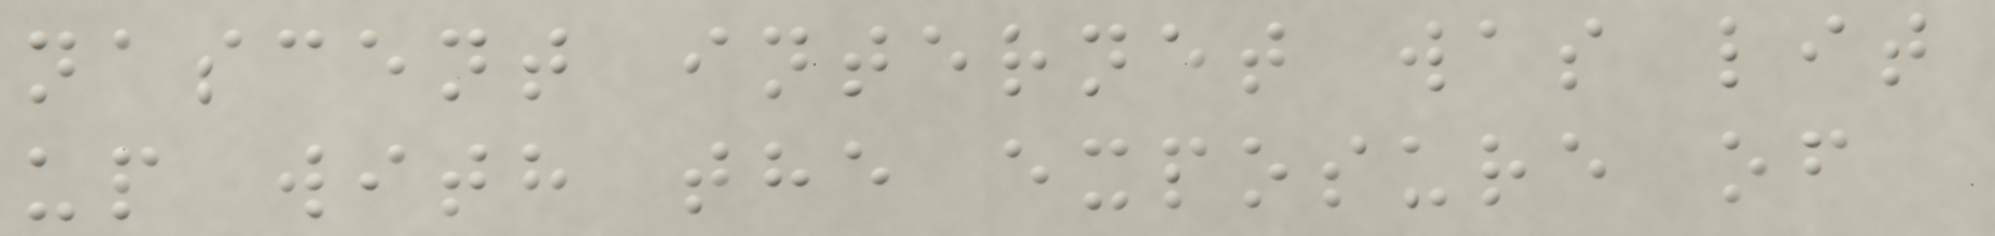nascent internet was lit
up with the exposure of
